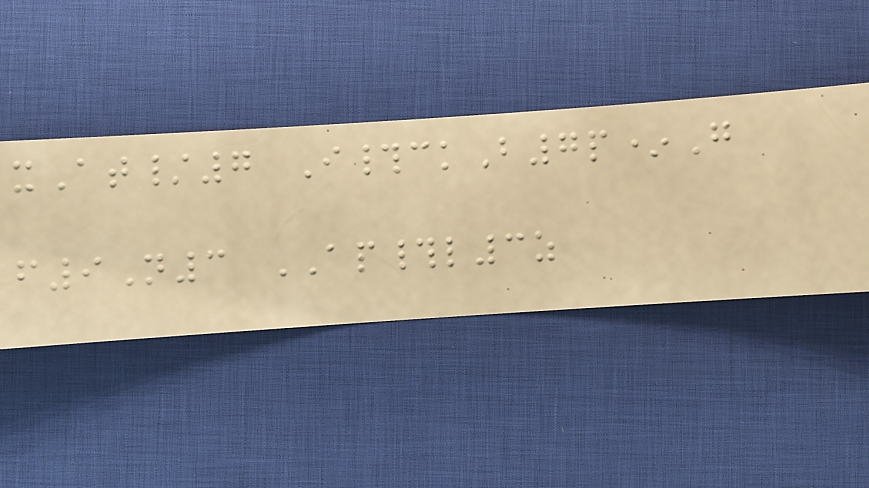xAt/7 I#ckB7p*G
f9N3 AP#l3z
